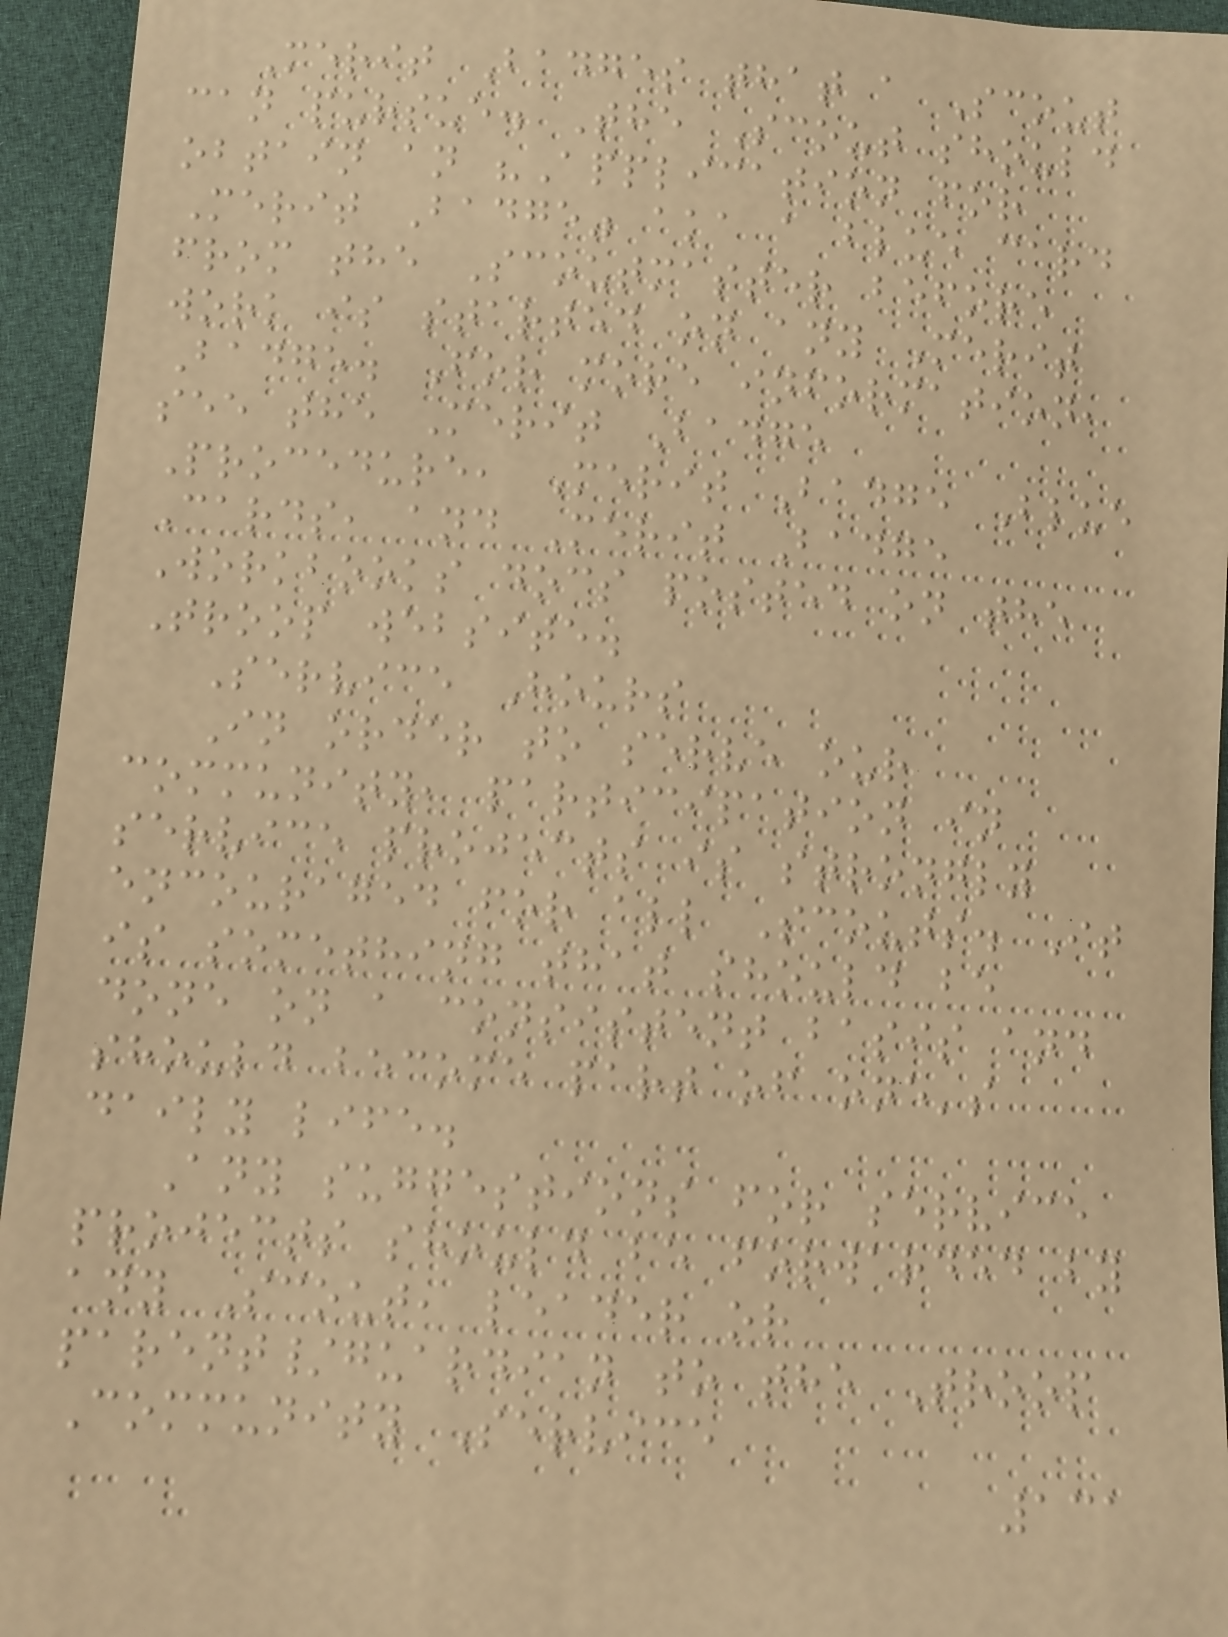Merit Badges that a Scout
can pursue. The Scout should
obtain an "Application for
Merit Badge" aka a blue card
from the Scoutmaster before
work is started on any Merit
Badge. For more information,
see the Merit Badge
Procedure, Merit Badge Blue
Cards, and Merit Badge
Workbooks docs posted on the
Troop website.
Service Hours
In order to serve our
community, participation in
service projects is strongly
encouraged for all Scouts. It
is something that should be
done on a consistent basis and
should become part of one's
daily life.
Any suggestions for service
projects should be forwarded by
any Scout, leader or
parent/guardian to the Troop
Community Service
131
